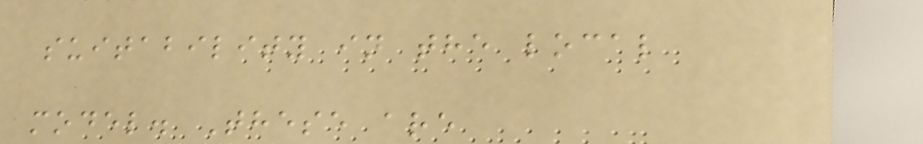suitability in the local
model. These are
